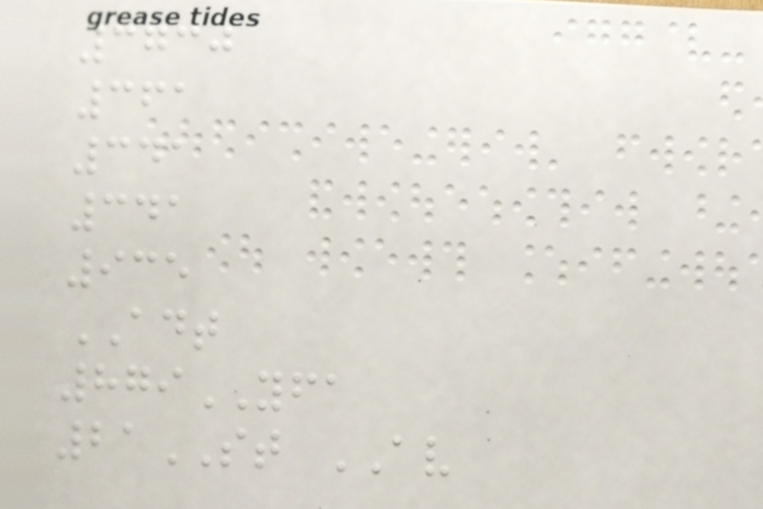3730
361
341
341
935
ADT
879YFA
21ST AV
